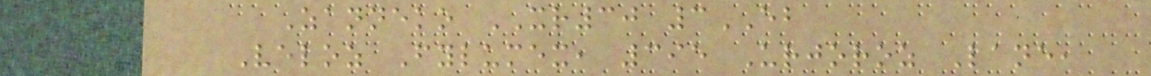Zanneko XR30 3EB
Veloz Fylumex, 395 Urjoroz Lane,
